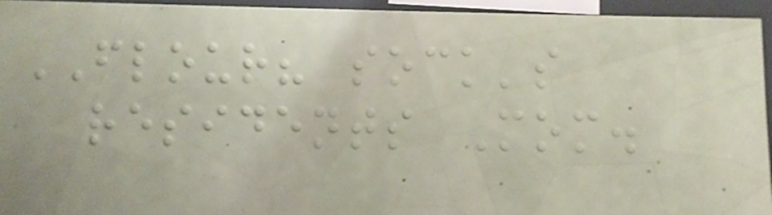FLOUR? sock's
residents Mom.
